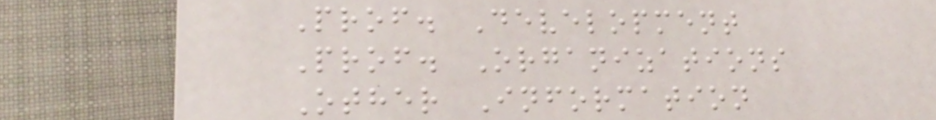Prof. Development
Prof. Organizations
Other Information
